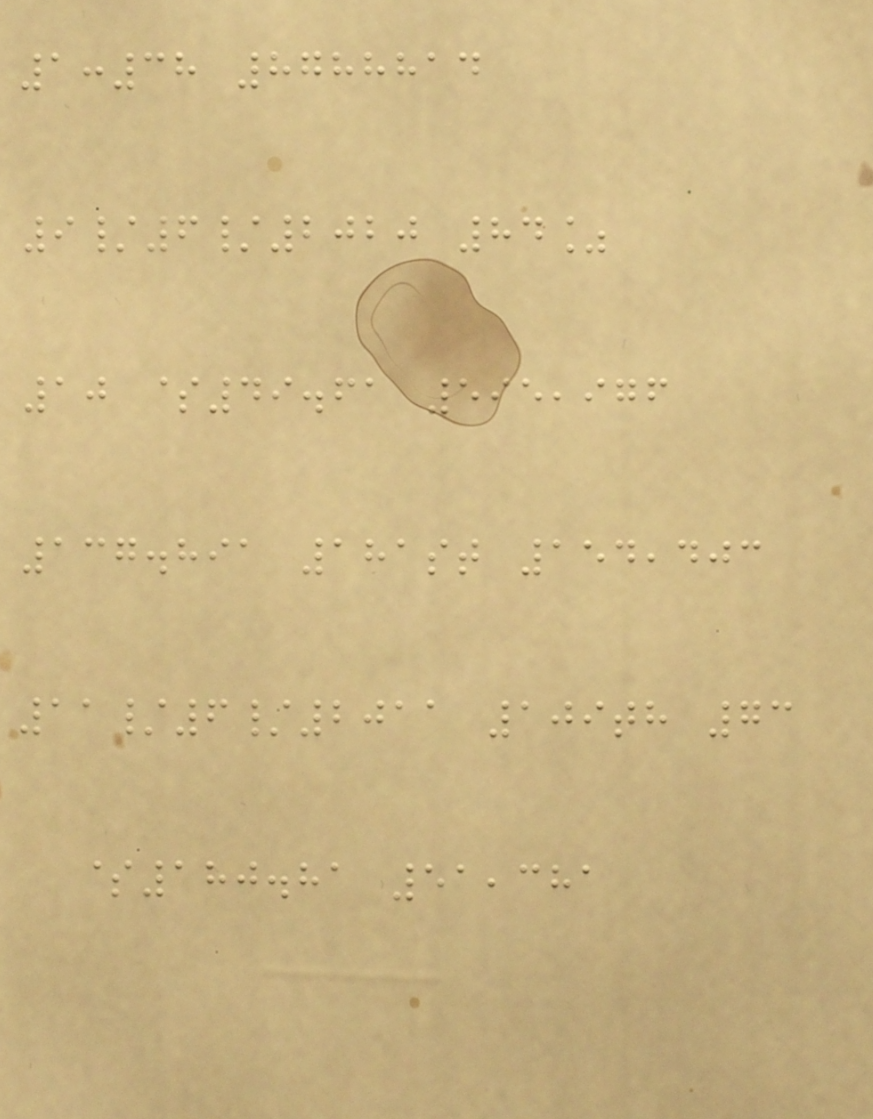1:38 8788814
9/6/2020 84%
10 $49.61 595,976
137.891 181st 154,403
11/6/2011 109th 73
$180.81 51,381
